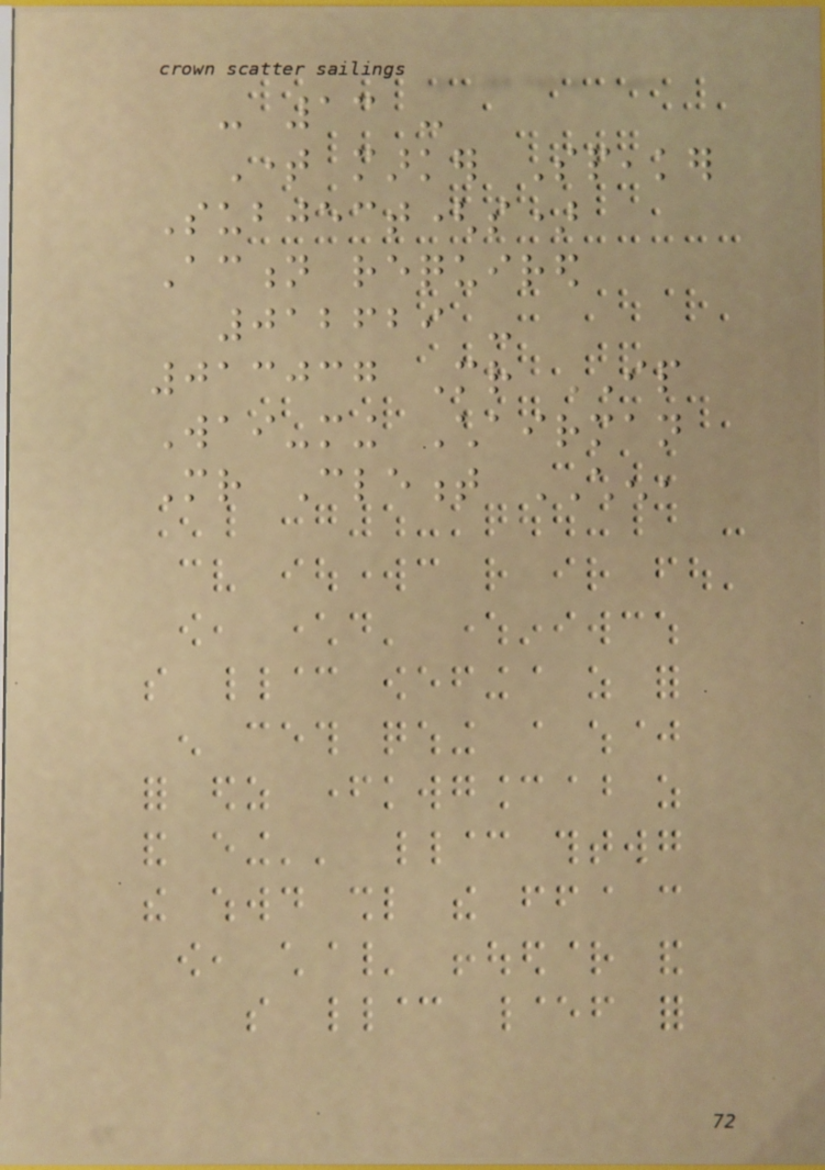- 13 -
Time marker Speaker
Subject(s)
Action required
012629 -
013037 Mr IP
Wai-ming Chairman
Mr Clement CHEN,
